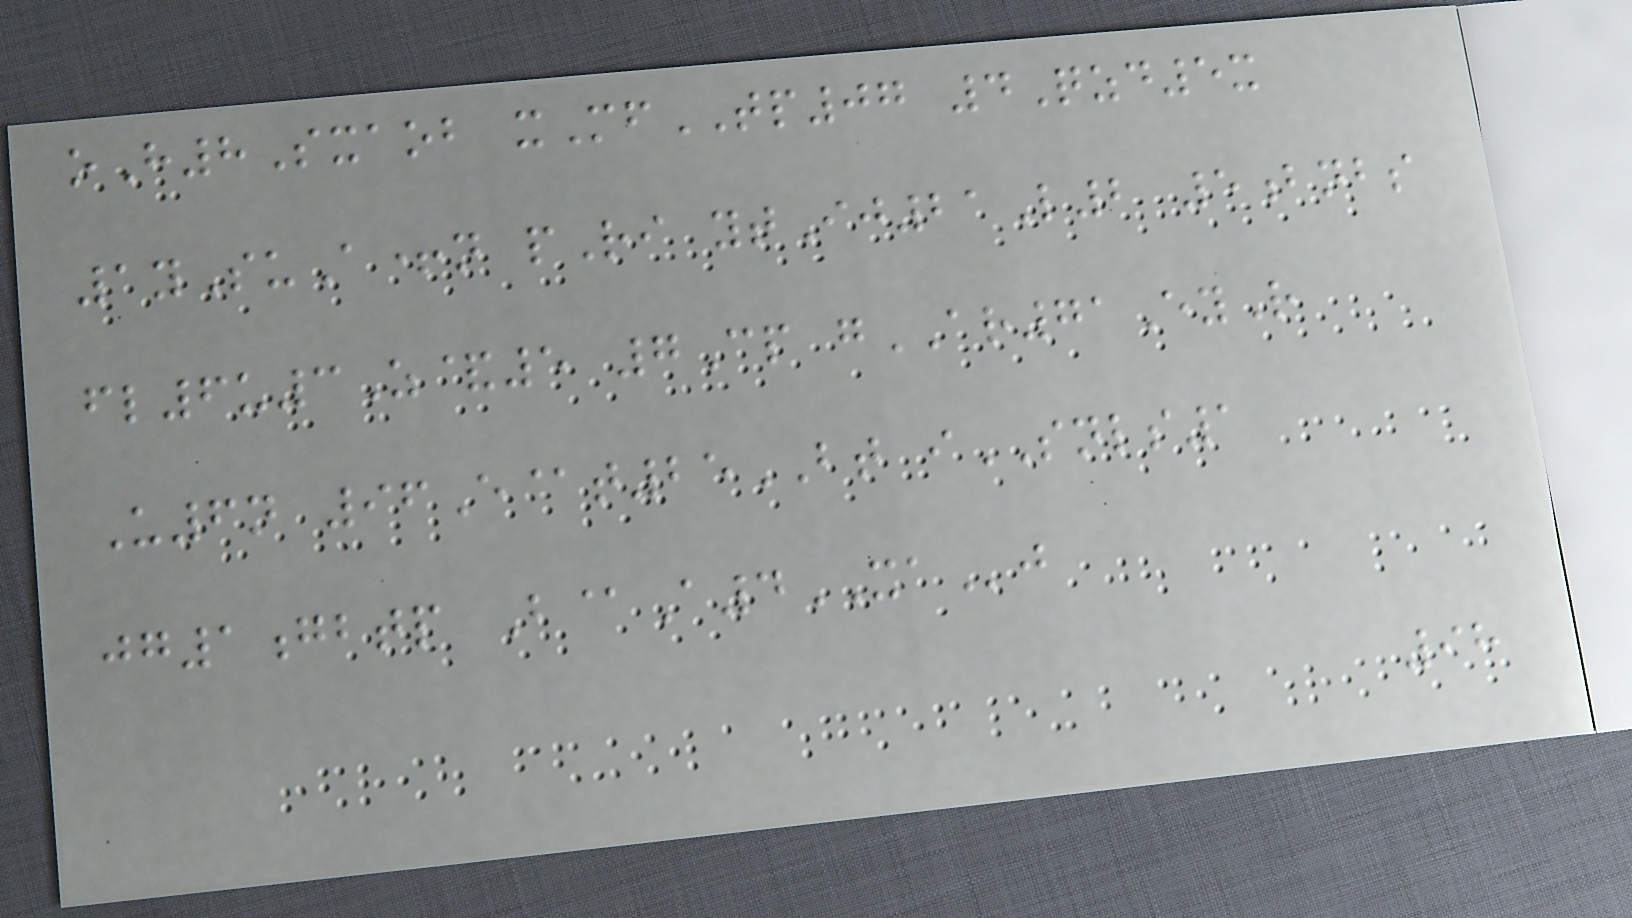oH8Sxaob xMfTP07 4Qzd5x
1ySuA+n pRi ytIj21L2 5bnbs
fl6u3Z&5 7Cp gAR71EyR
U6n 96E@t25BT iSNLS1
jg1gbtp B@A4XAj
98
